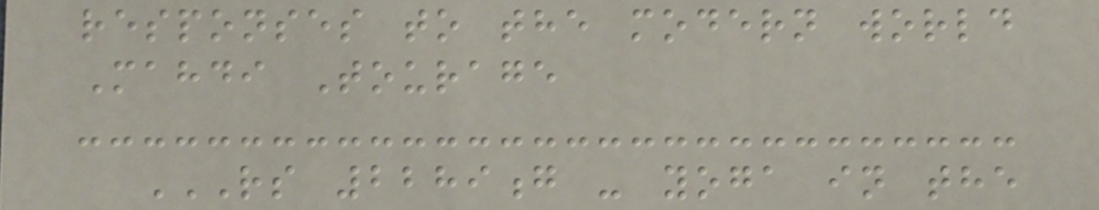responses to the modern world
Mahdi Tourage
RS 2289G - YOGA IN THE
